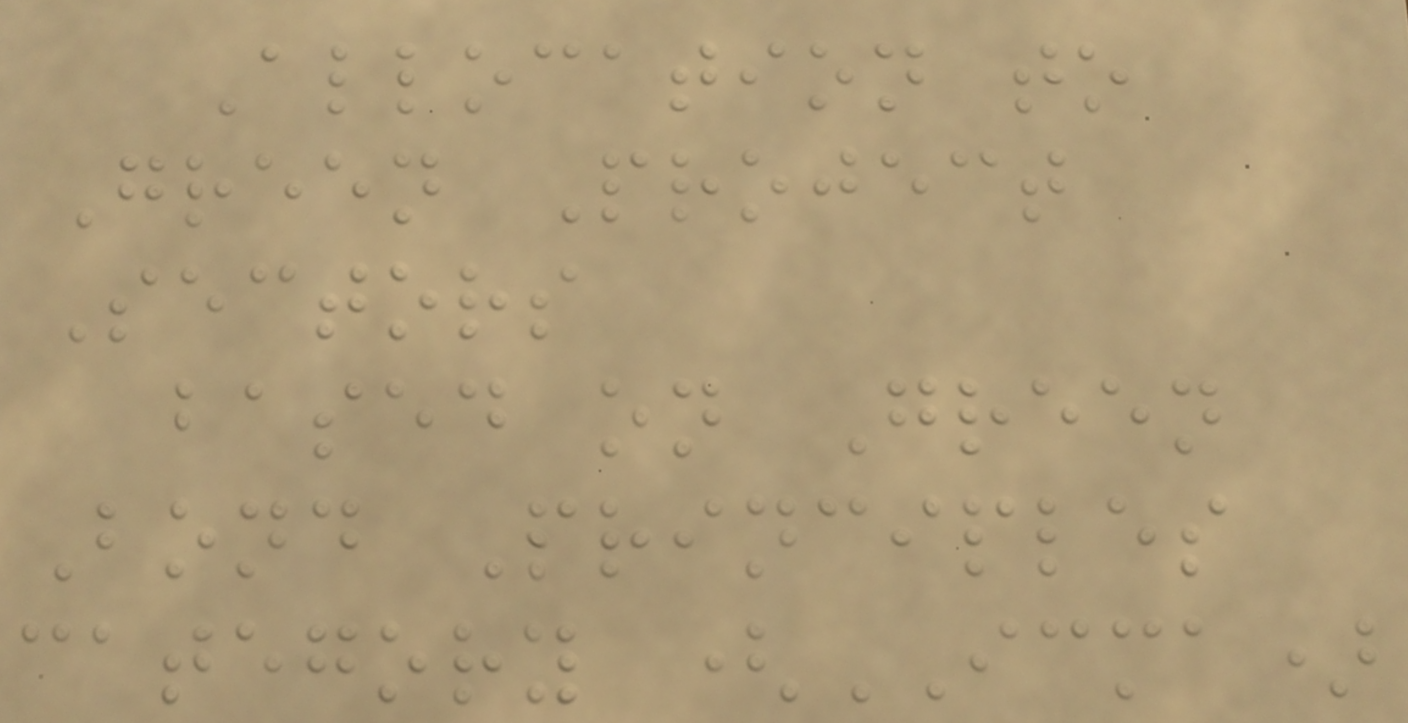Allocation to
Green Project
Sectors
based on Green
Bond Principles
category (ICMA)
